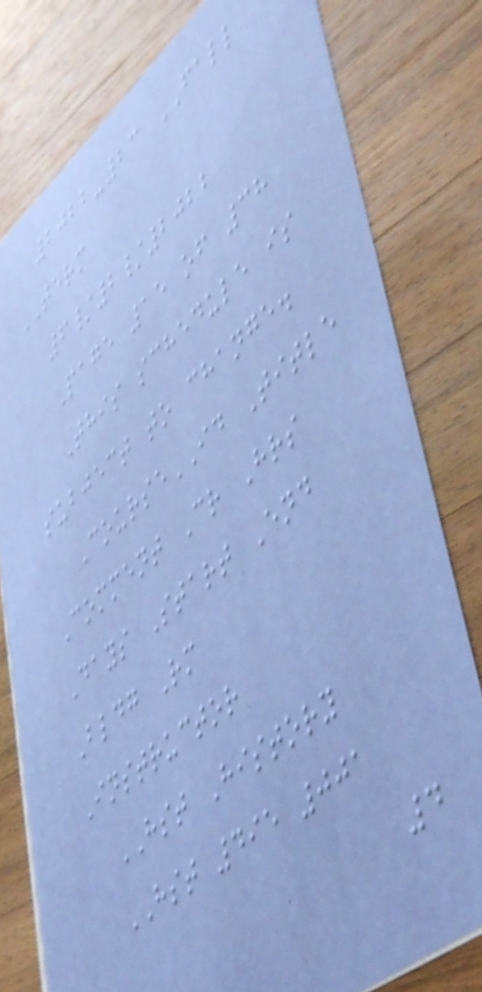2022-23 FALL
TERM
6/2/2022
Page 15 of 38
This schedule is
subject to change.
CourseID Title
Comment Cr Hrs
Days Start End
Bldg Rm
Instructor
HST History
HST 495 001
4
